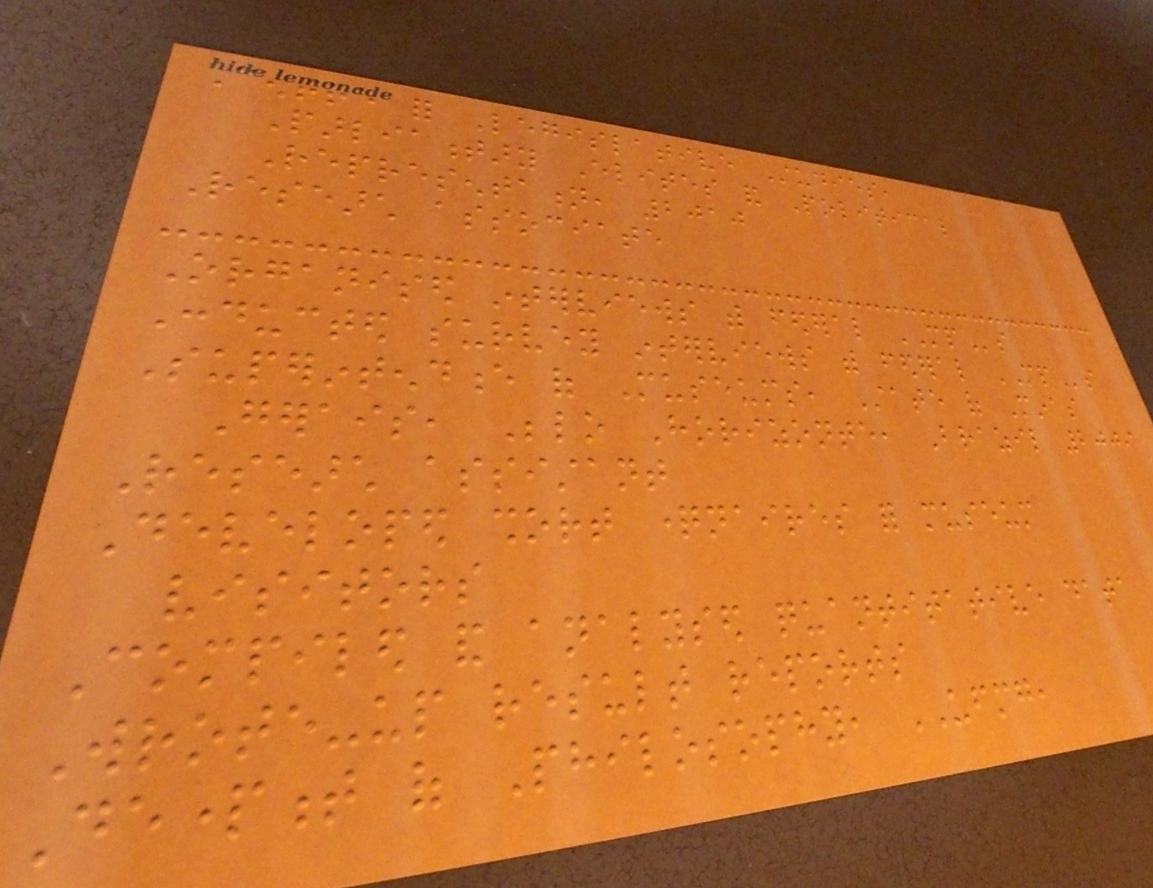Centre for Legislative Studies,
Parliamentary Elites and Political
Representation, 2010
Research associate
Organised interviews with federal MPs
Conducted survey interviews with federal MPs
Superintendence of Museums, State of Minas
Gerais, Belo Horizonte, Brazil 2009
Research assistant
Developed short questionnaires for museum
visitors
Compiled and analysed quantitative data
Wrote-up result reports
Department of Philosophy, UFMG,
